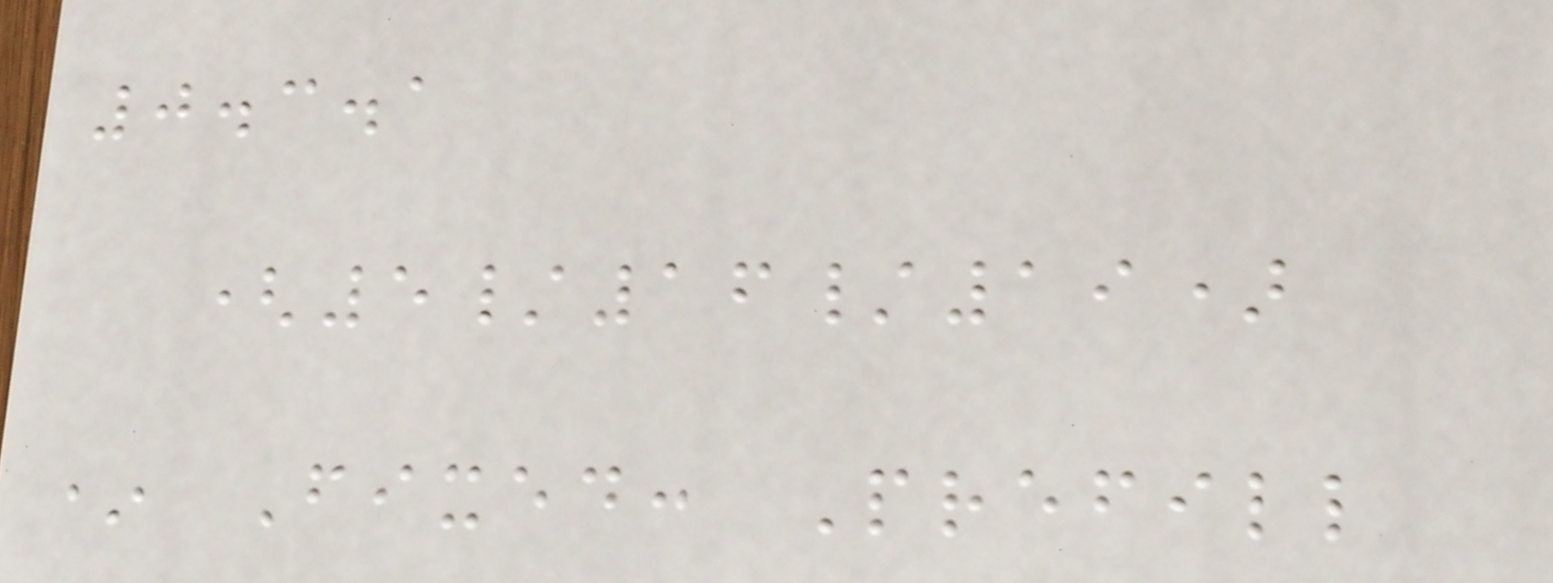0.3.1
(5/16/19)
* Fixed: Prefill
